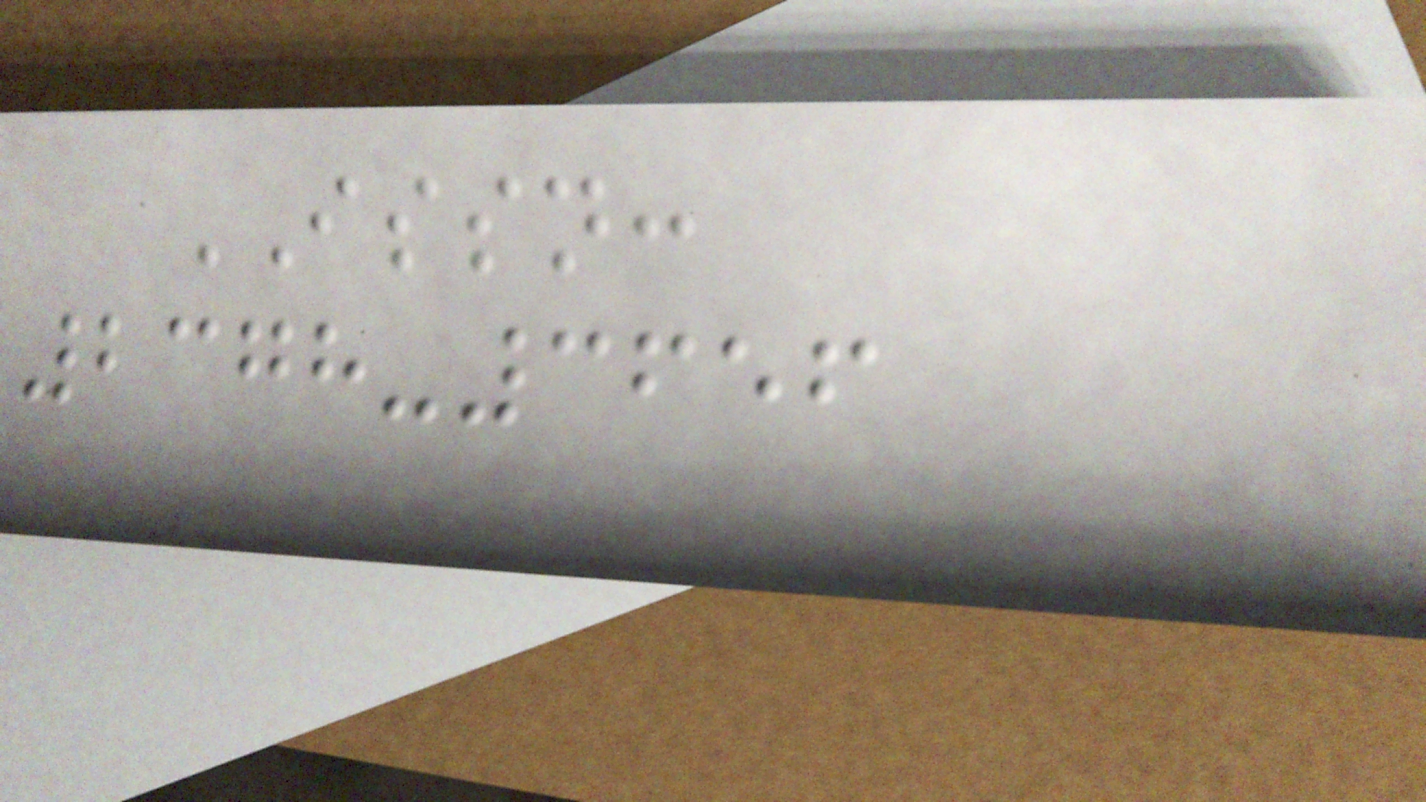ISSN:
2378-3656
